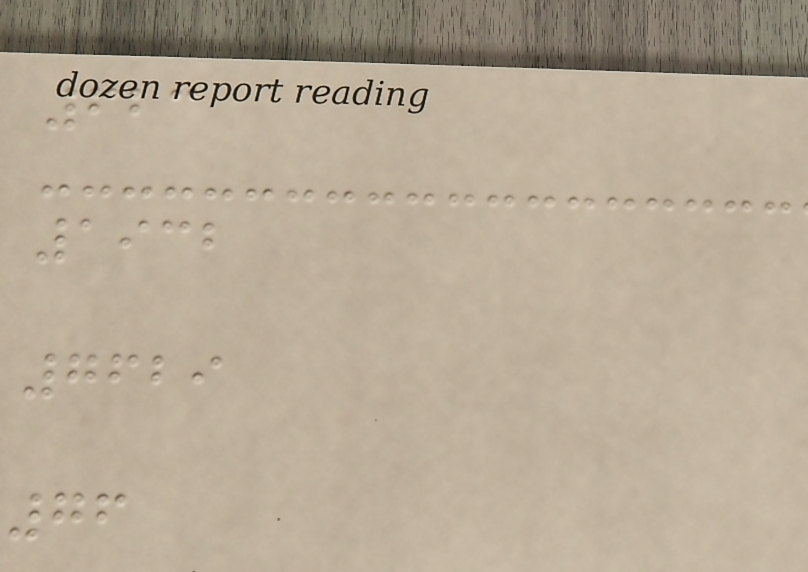623
1932
7629
76
